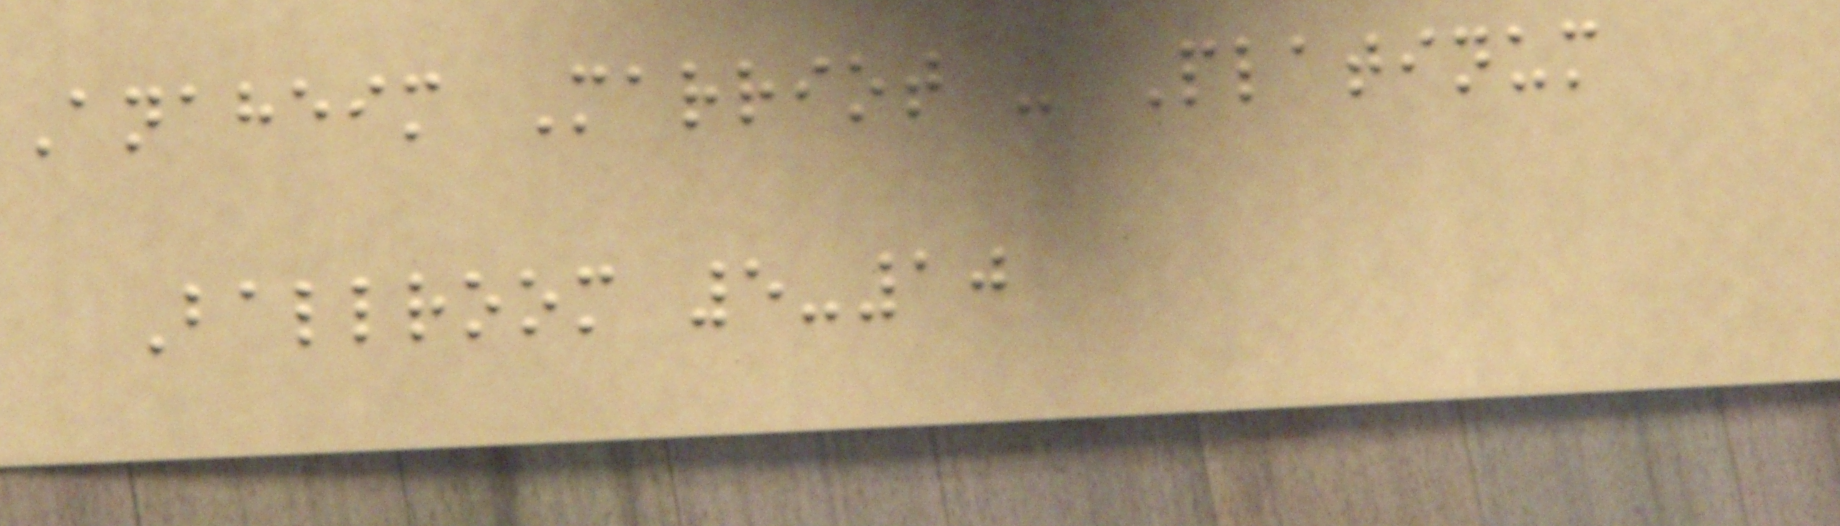Anaheim Marriot - Platinum
Ballroom 5-10
